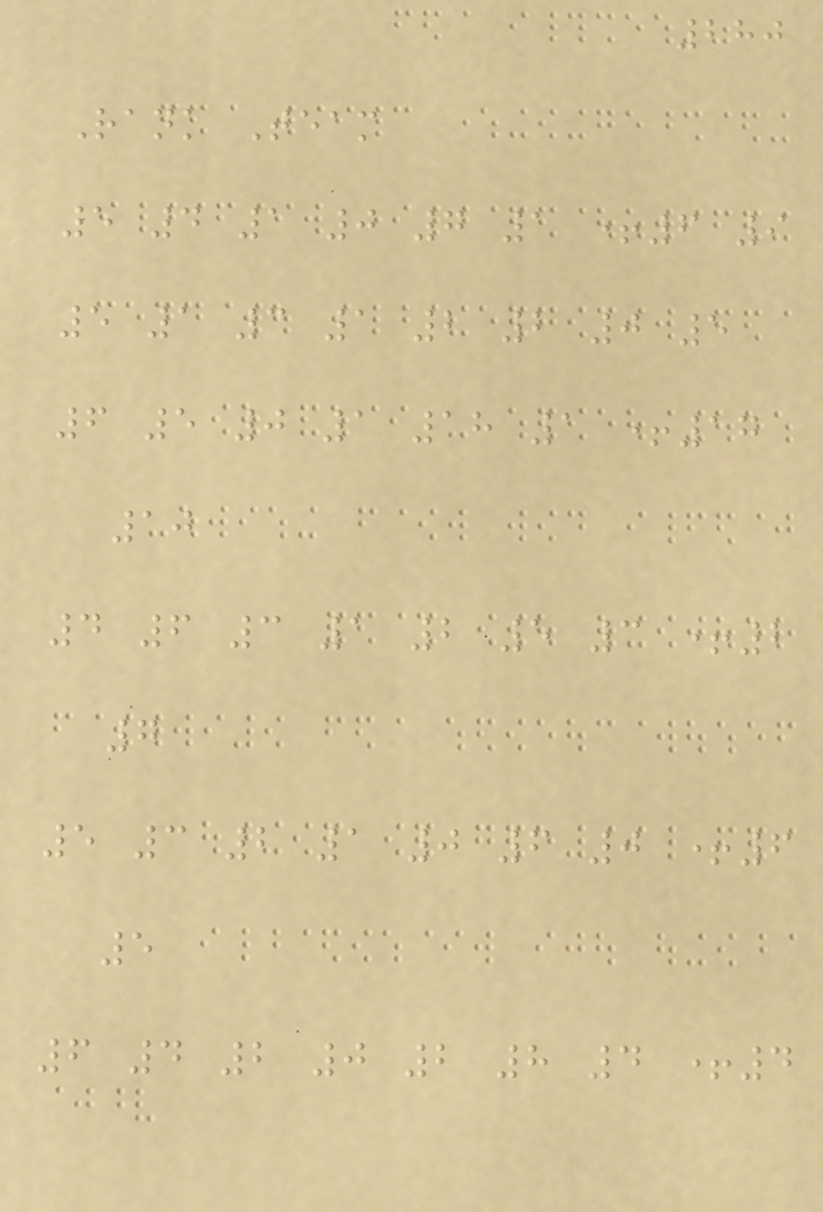280
Rank Team
5 4 1 0 7 1 +6 9
5 1 3 1 2 2 0 5
6 5 0 1 18 1 +17
10
4 6 3 1 2 5 3 +2
7
5 3 2 1 0 6 0 +6
5
6 4 2 0 2 8 4 +4
